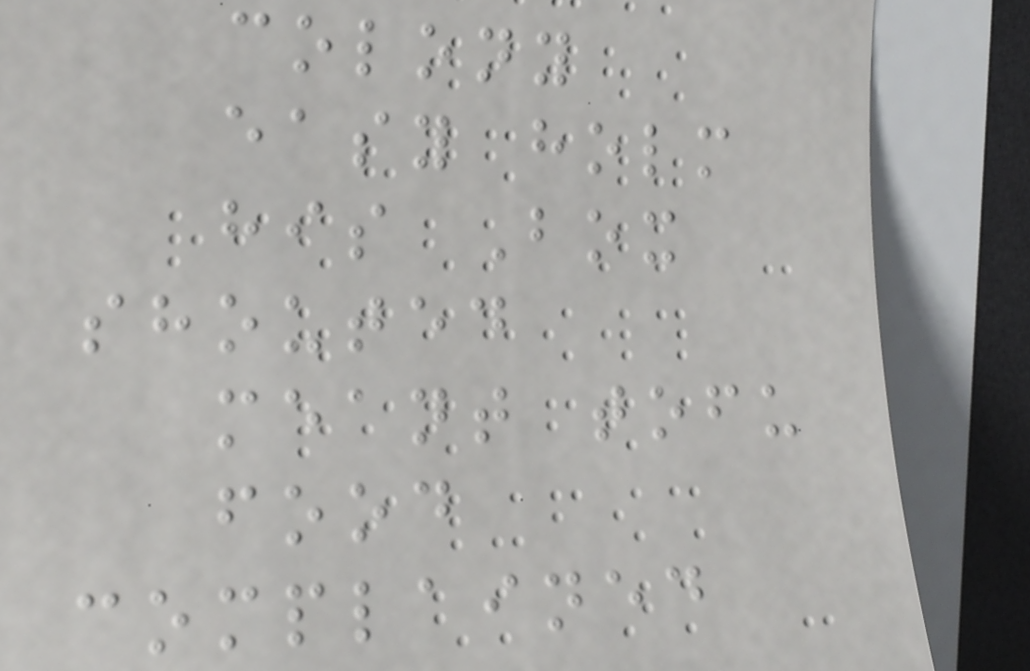colony
easy holm
his Box
shouted
meant tofu
food
complained
